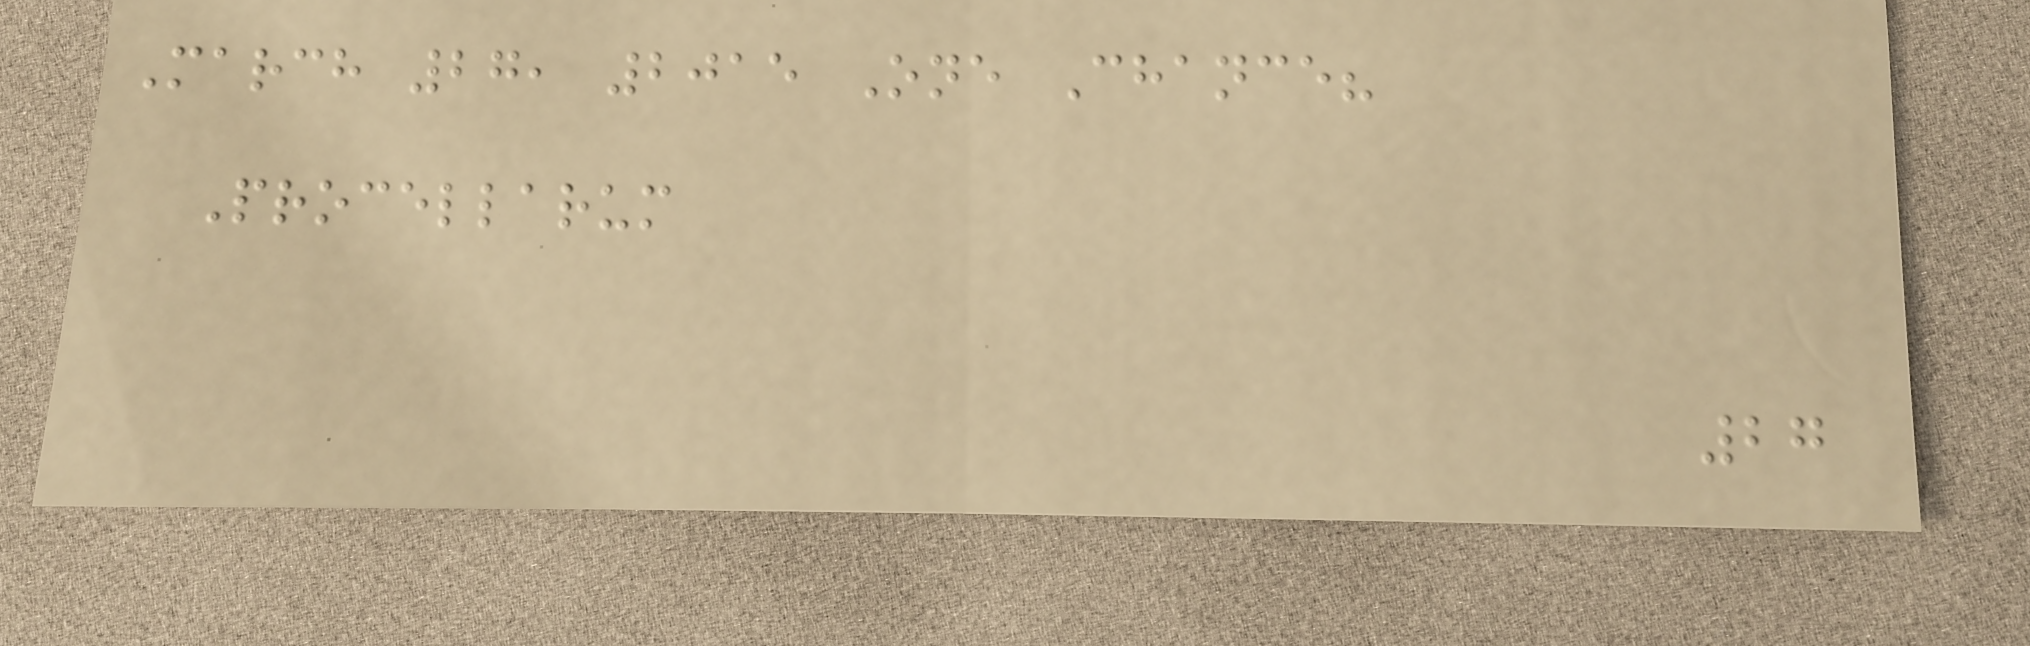March 27, 2015 One Chance?
Procellarum
27
